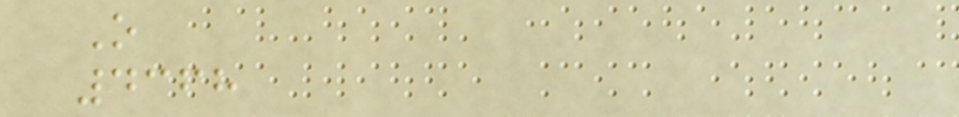O
4368
